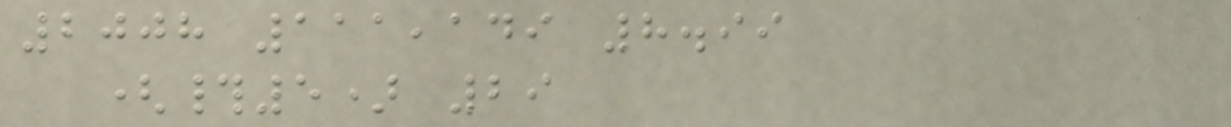2008 111,149 8.99
(#5) 29
